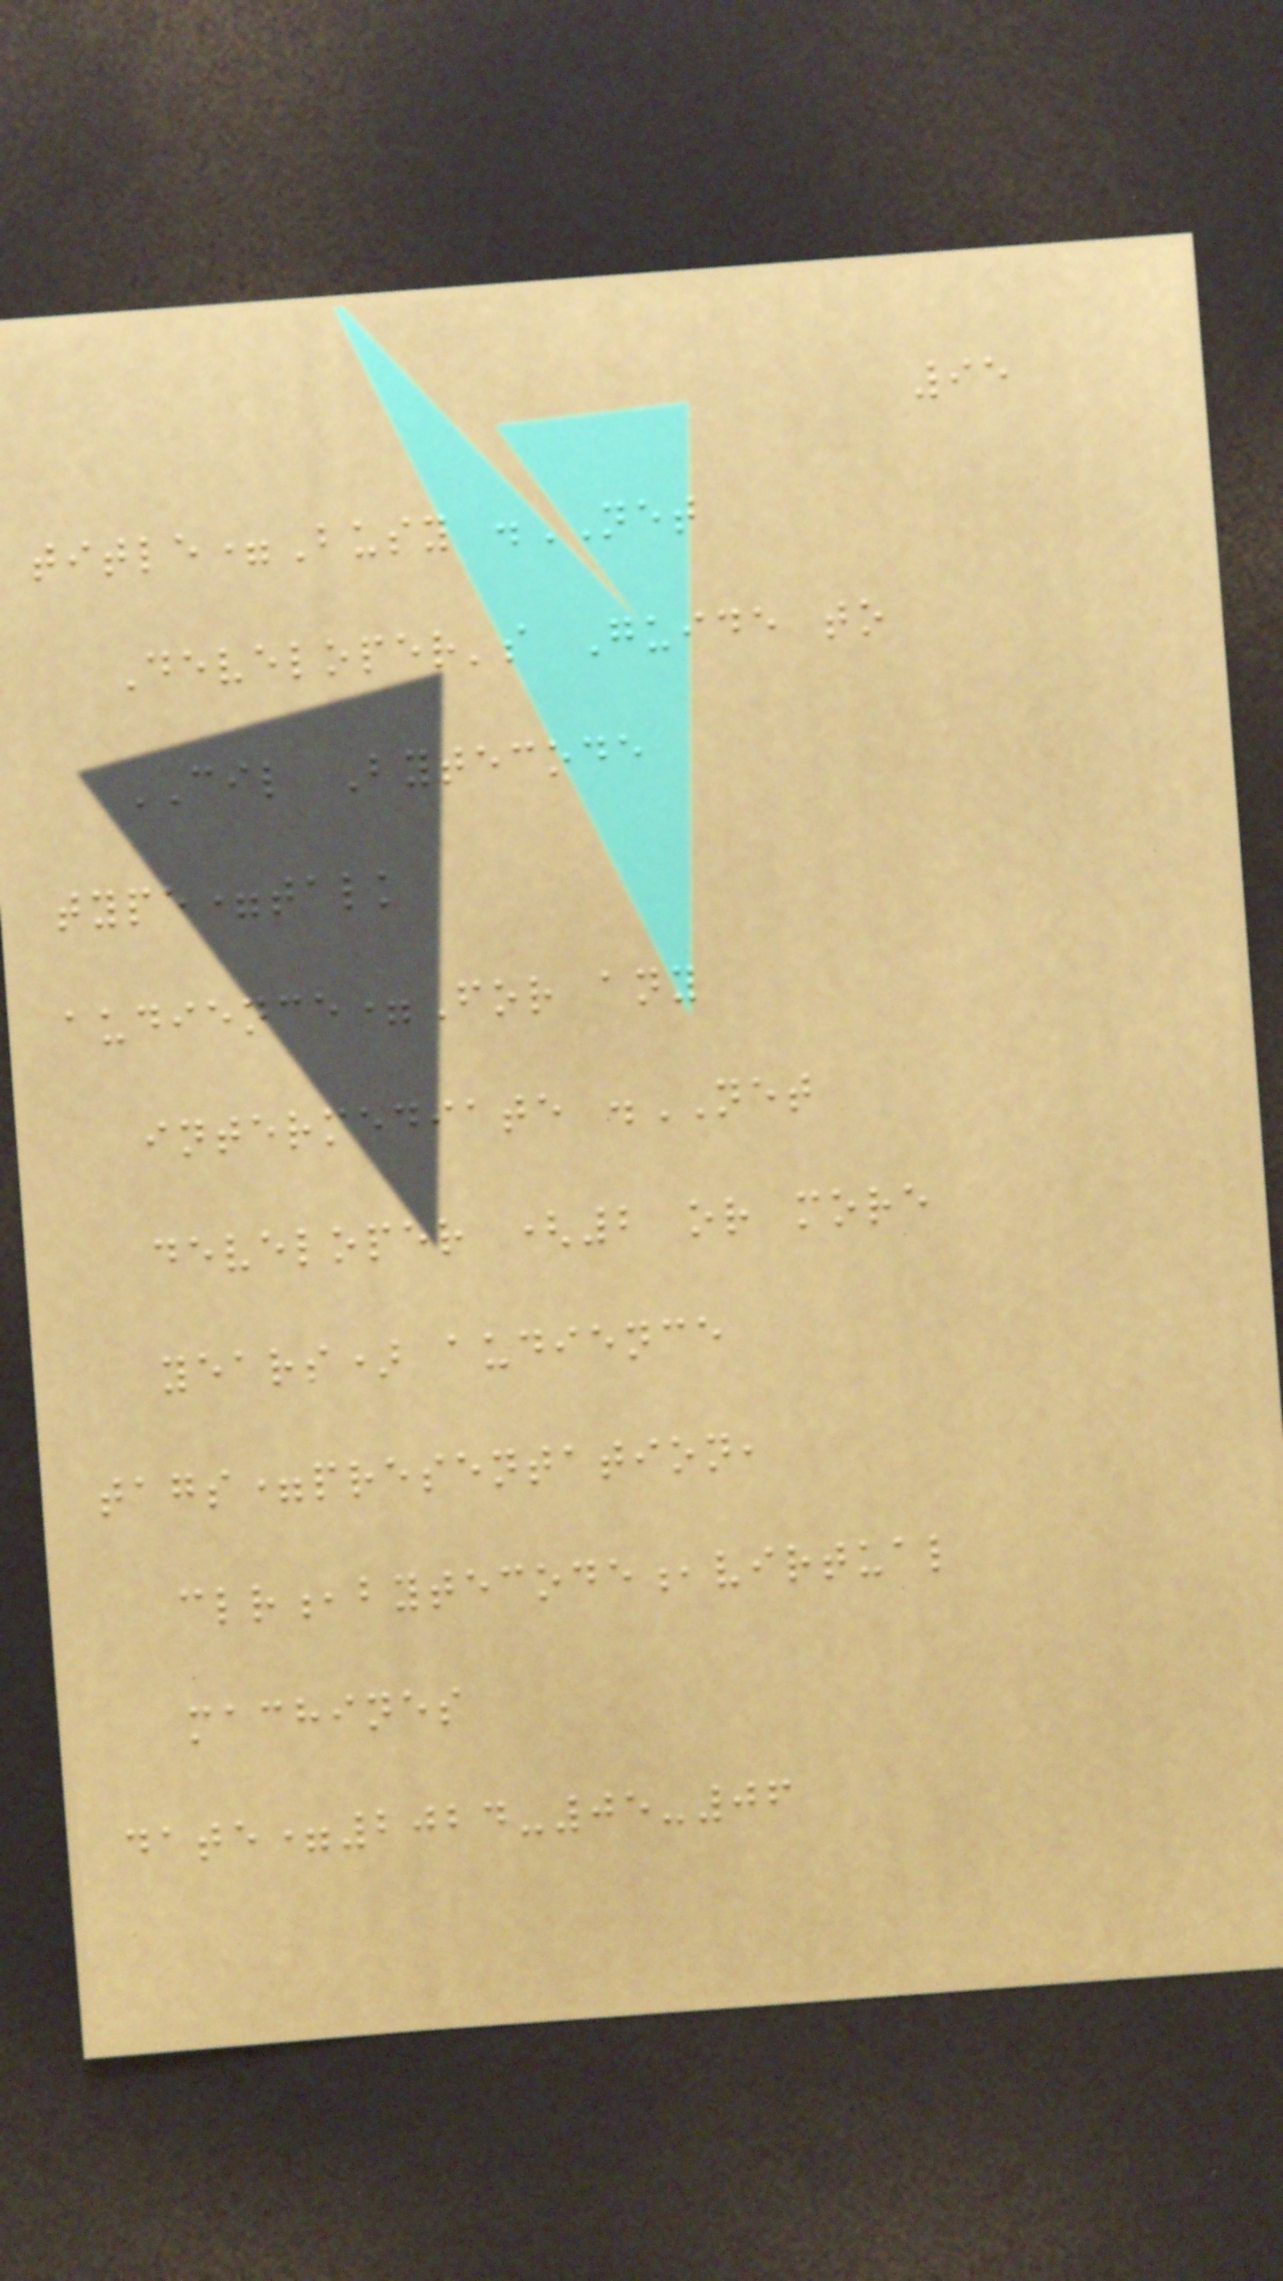95
title=Busy .NET
Developer's Guide to
CIL Bytecode
type=talk
audience=For any
intermediate .NET
developer (2 or more
years) audience
tags=presentation,
clr,bytecode,virtual
machines
date=2024-05-06
